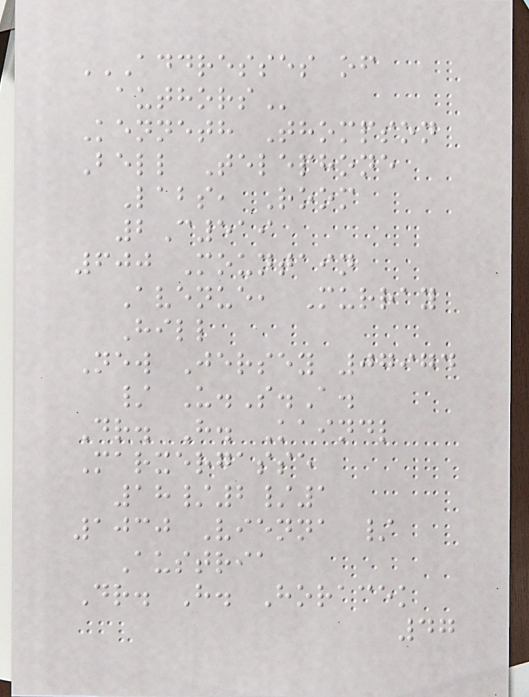ADDRESSES OF
AUTHORS
Kenneth Thompson
Bell Telephone
Labs, Room
2C519
600 Mountain
Avenue, Murray
Hill
New Jersey 07974
/ U.S.A.
Dr. H. Kaindl
Marxergasse
18/2/1
1030 Vienna /
Austria
Dr. H. Horacek
47
